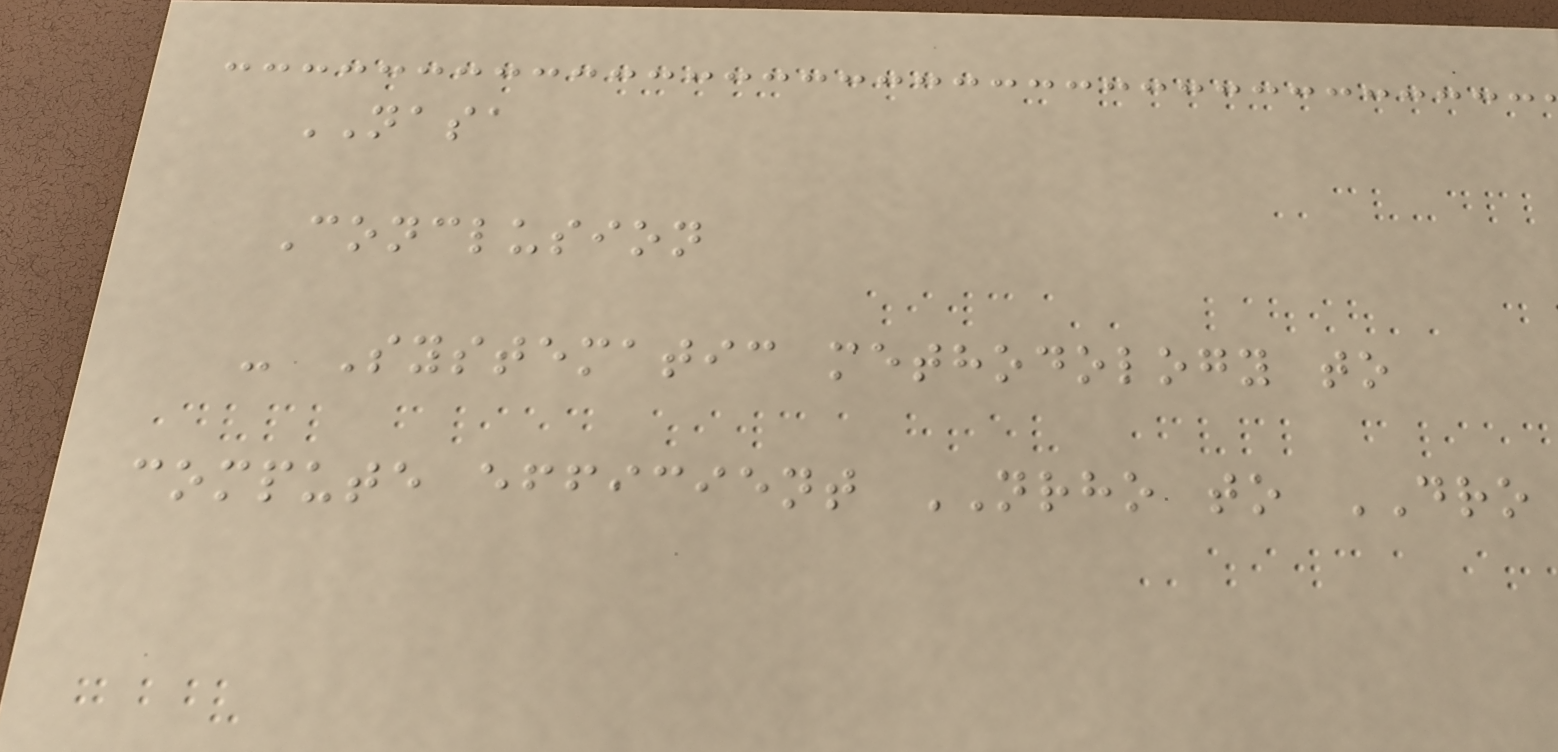NASA
Conclusion
- Systematic methodology to
compute efficient NRHO to DRO
